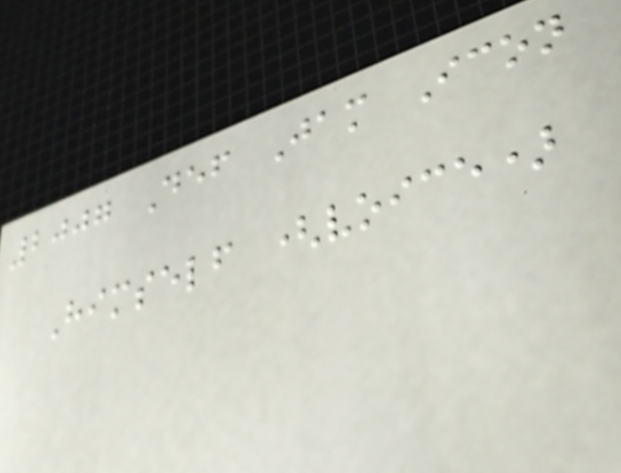2007 Def Jam Icon
Himself (voice)
